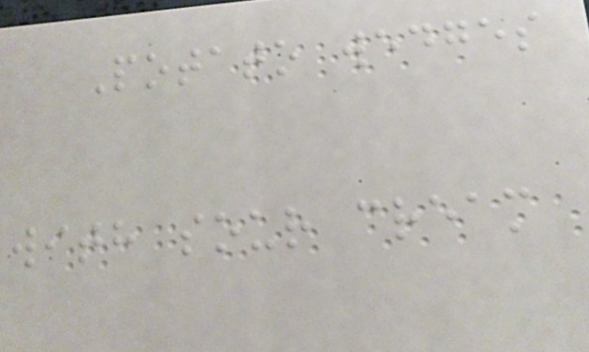Potato wedges
with sour cream
